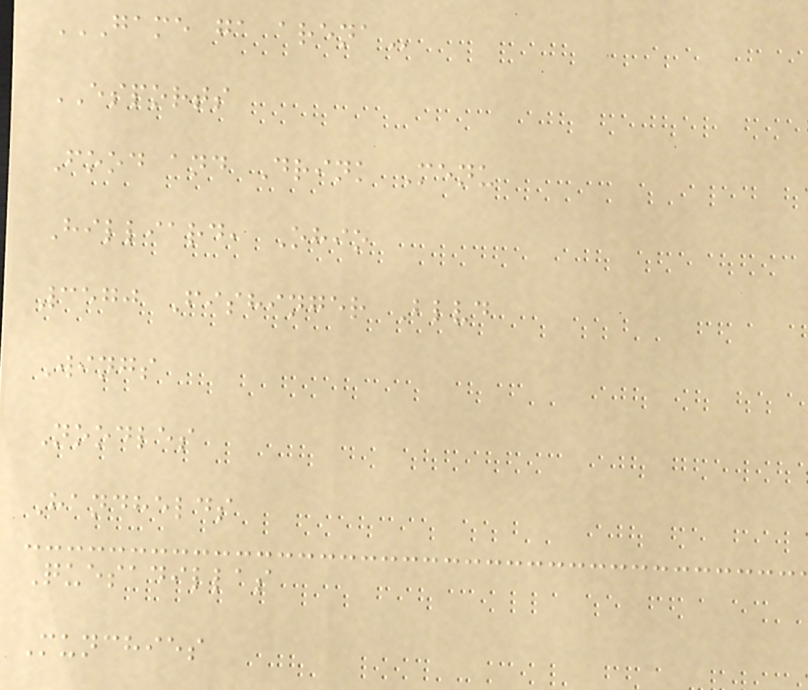GAME GA ARENA
ESPORTS
Food and Drink Menu
Hilliard, Ohio
3570 Fishinger Blvd
Wings
Noodles
Handhelds
Quesadillas
Munchies
